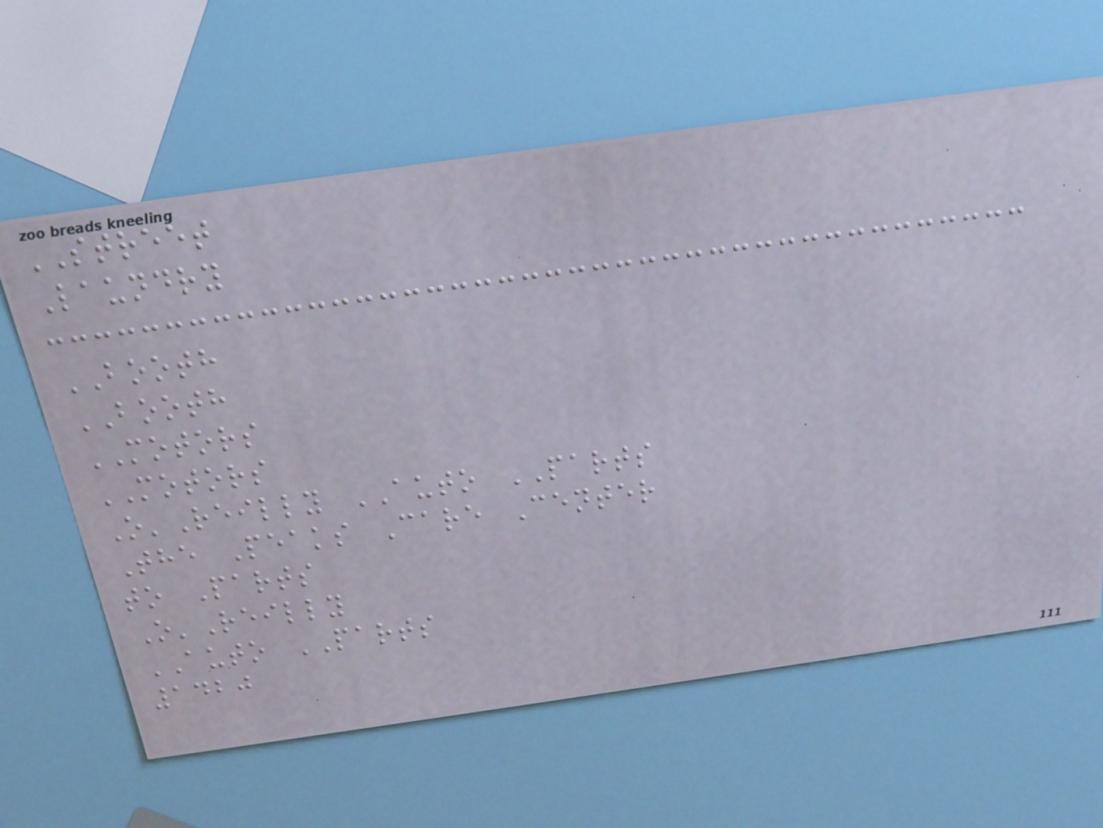STREET
Laundry
BOOTH
BOOTH
MOTORS
MOTORS
O'Reilly AUTO PARTS
The Peaks Care Center
to Parts
O'Reilly
AUTO PARTS
1420
